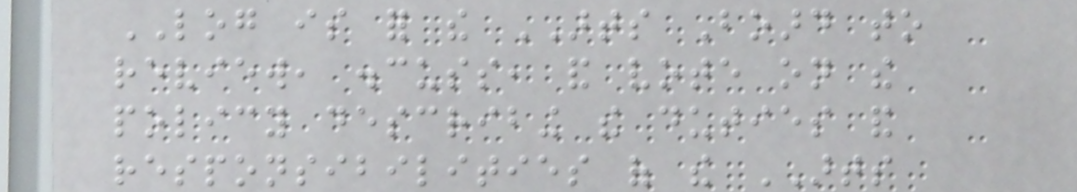LOG is for the ARTS Board to
review, discuss, and vote on the
policy describing the duties and
responsibilities of the ARTS
